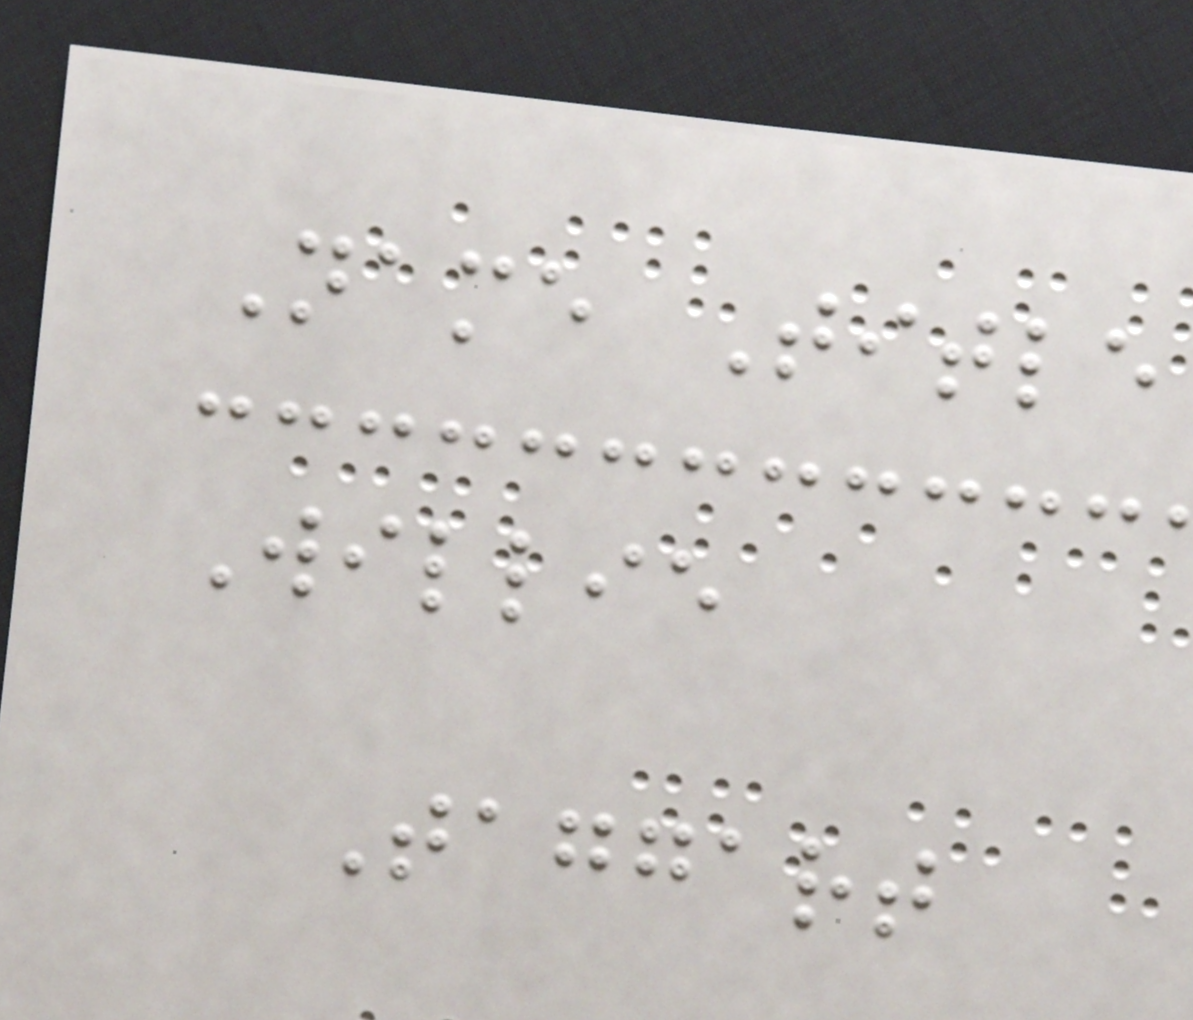Name Title
Willie
Taggart
